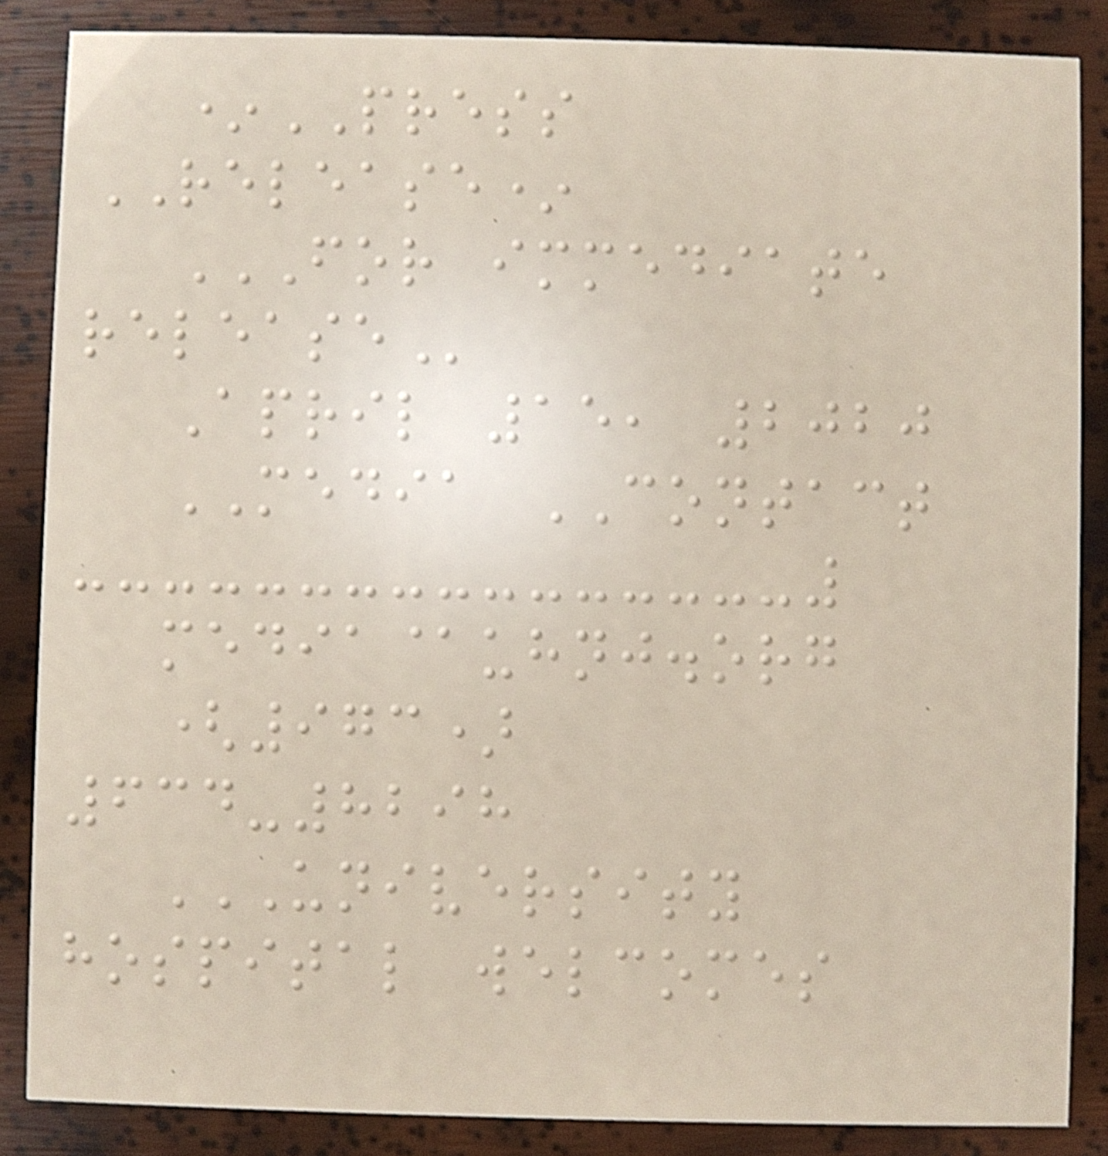*PRESS
RELEASE*
FOR IMMEDIATE
RELEASE
April 15, 2020
MEDIA CONTACT
media@uhnj.org
(973)
634-8298
UNIVERSITY
HOSPITAL WELCOMES
